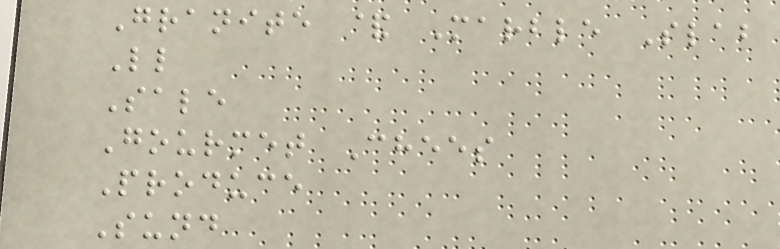Granite & Marble Slab
Ll
Sale
Gourmet Chees
Produce
Sund
